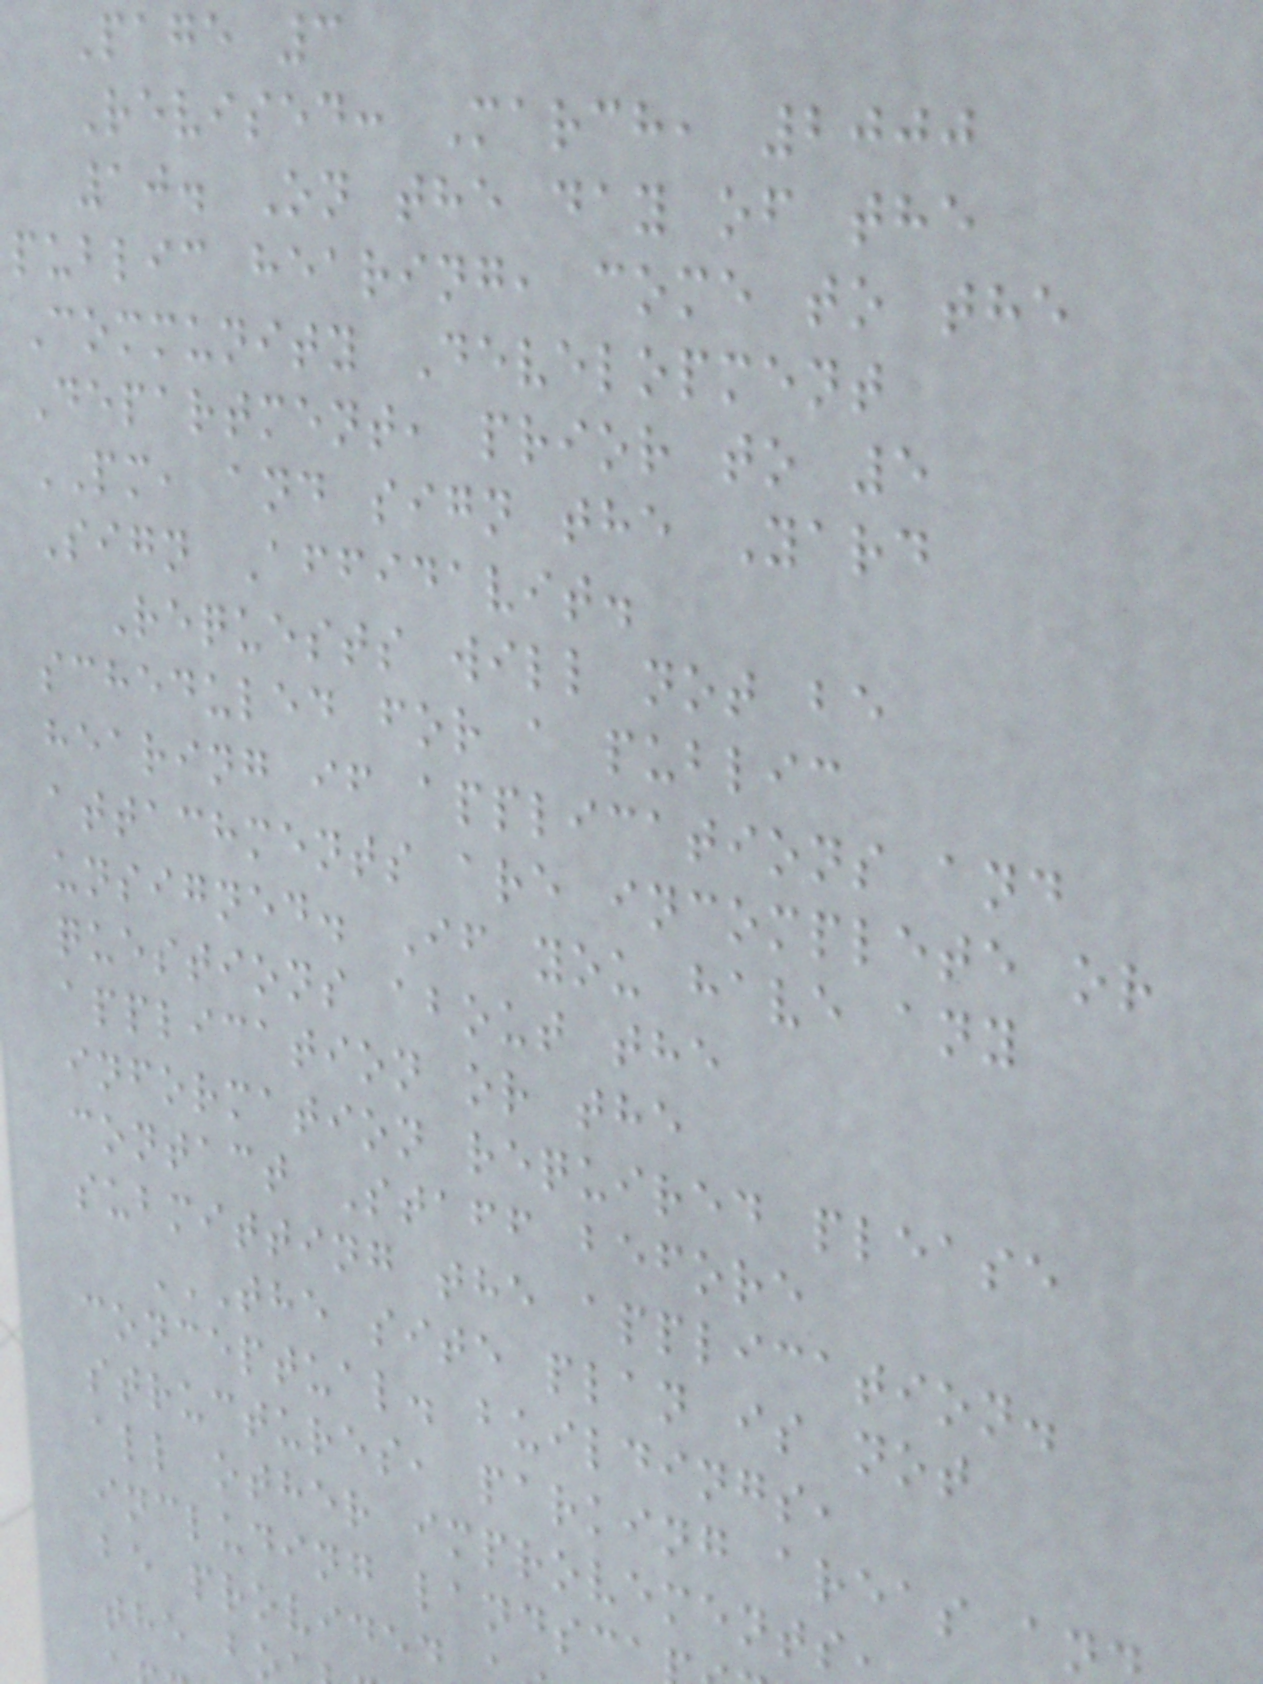Page 3
Revised: March, 2000
10. On the day of the
public hearing, come to the
Community Development
Department, prior to 5
PM, and sign the Yard
Sign Affidavit.
Requests will not be
scheduled for a public
hearing if applications and
attachments are incomplete or
unsigned. If you have any
questions about the
application or the
information required please
contact Staff before
submitting the application.
THE SITE PLAN IS NOT
conceptual. buildings,
structures, parking areas
all other
including
be provided
